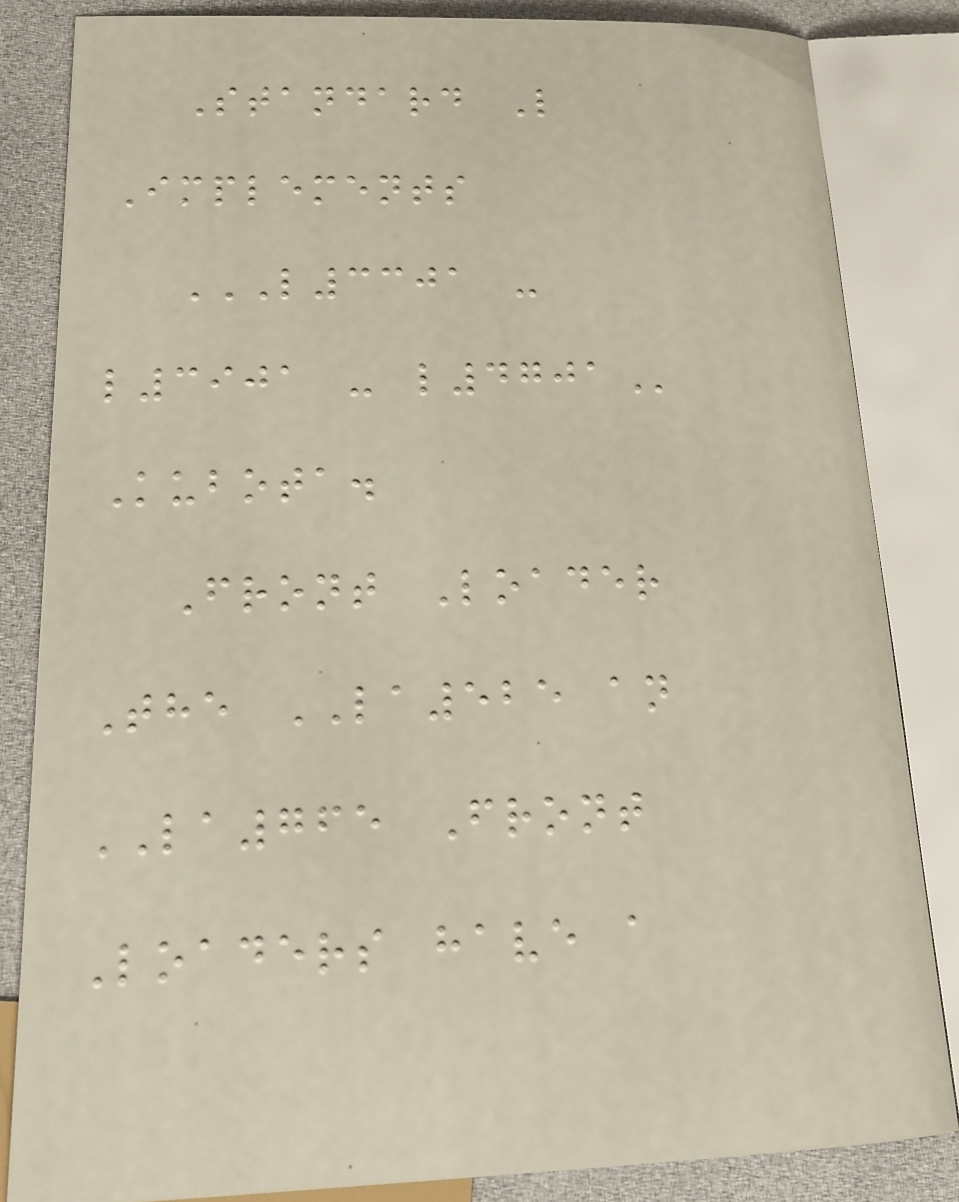Standard L
Implements
L3301 -
L3901 - L4701
Kubota.
Front Loader
The LA525 an
LA765 Front
Loaders have a
